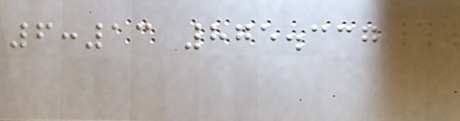6:13 875.337
